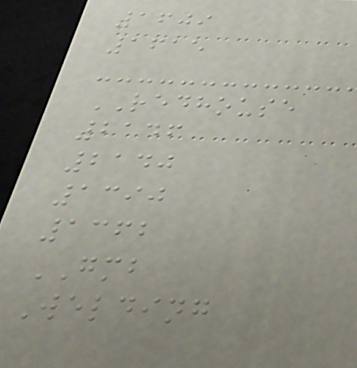1609
1615
REDHOUSE
2146
2140
1390
1362
GMB
Welding
